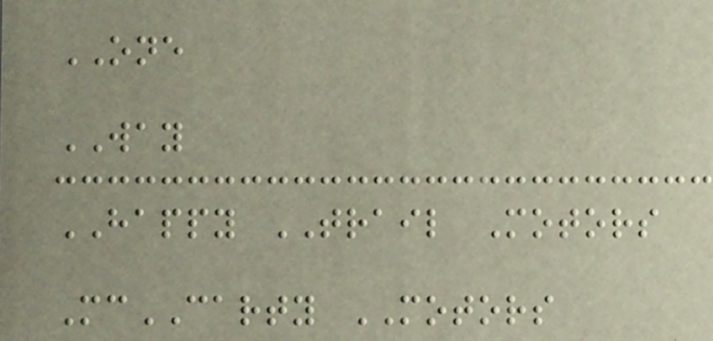ONE
WAY
HAPPY TRAIL Motors
McCARTY MOTORS
